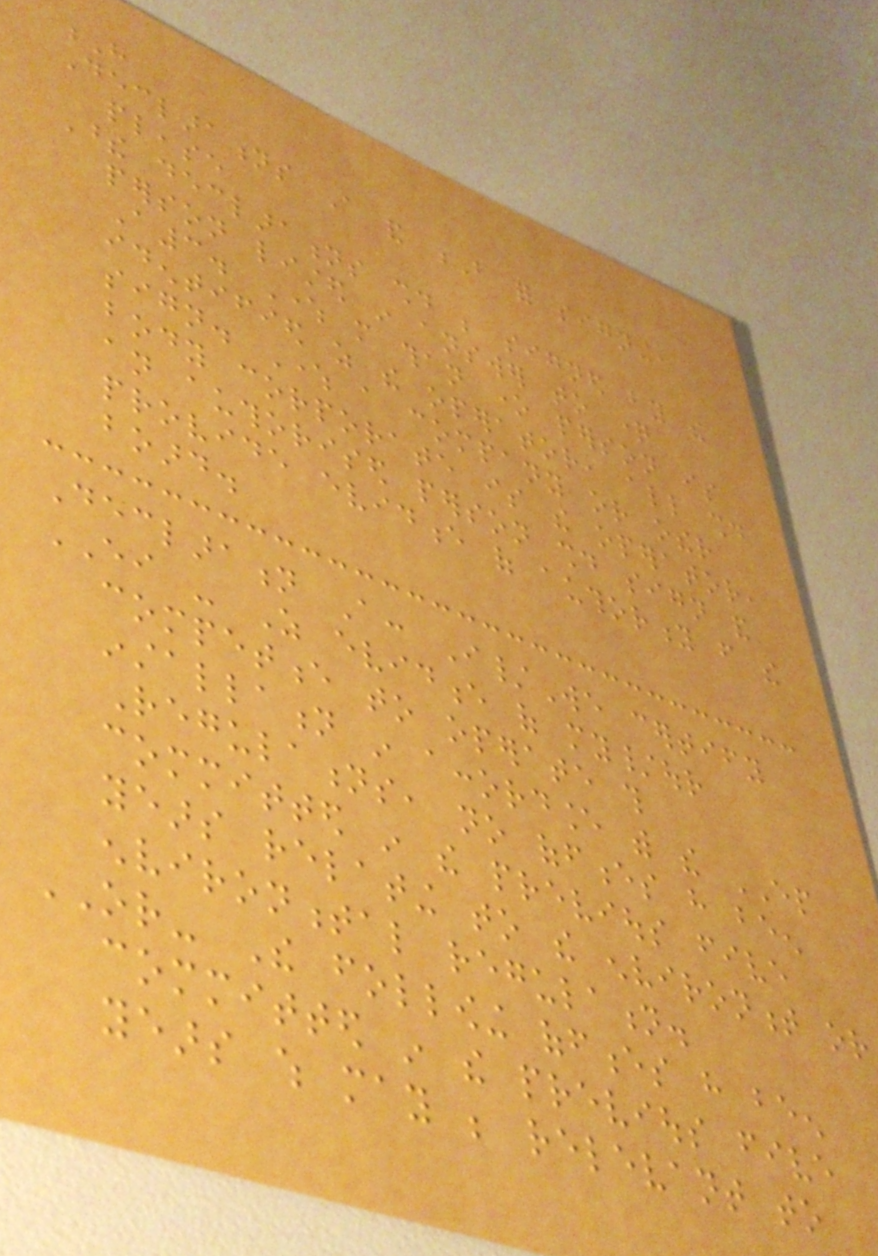H
Declarations A and B for signing,
please
These declarations should be signed by the
person listed in answer to question
A3. Where more than one person is
identified as the operator, all should
sign. Where a company or other
body corporate is the operator,
an authorised person should sign and
provide evidence of authority from the
board.
Declaration A: I/We certify
EITHER - As evidence of my/our
competence to operate this
installation in accordance with the EP
Regulations, no offences have been
committed in the previous five
years relating to the environment or
environmental regulation.
OR- The following offences have been
committed in the previous five
years which may be relevant to
